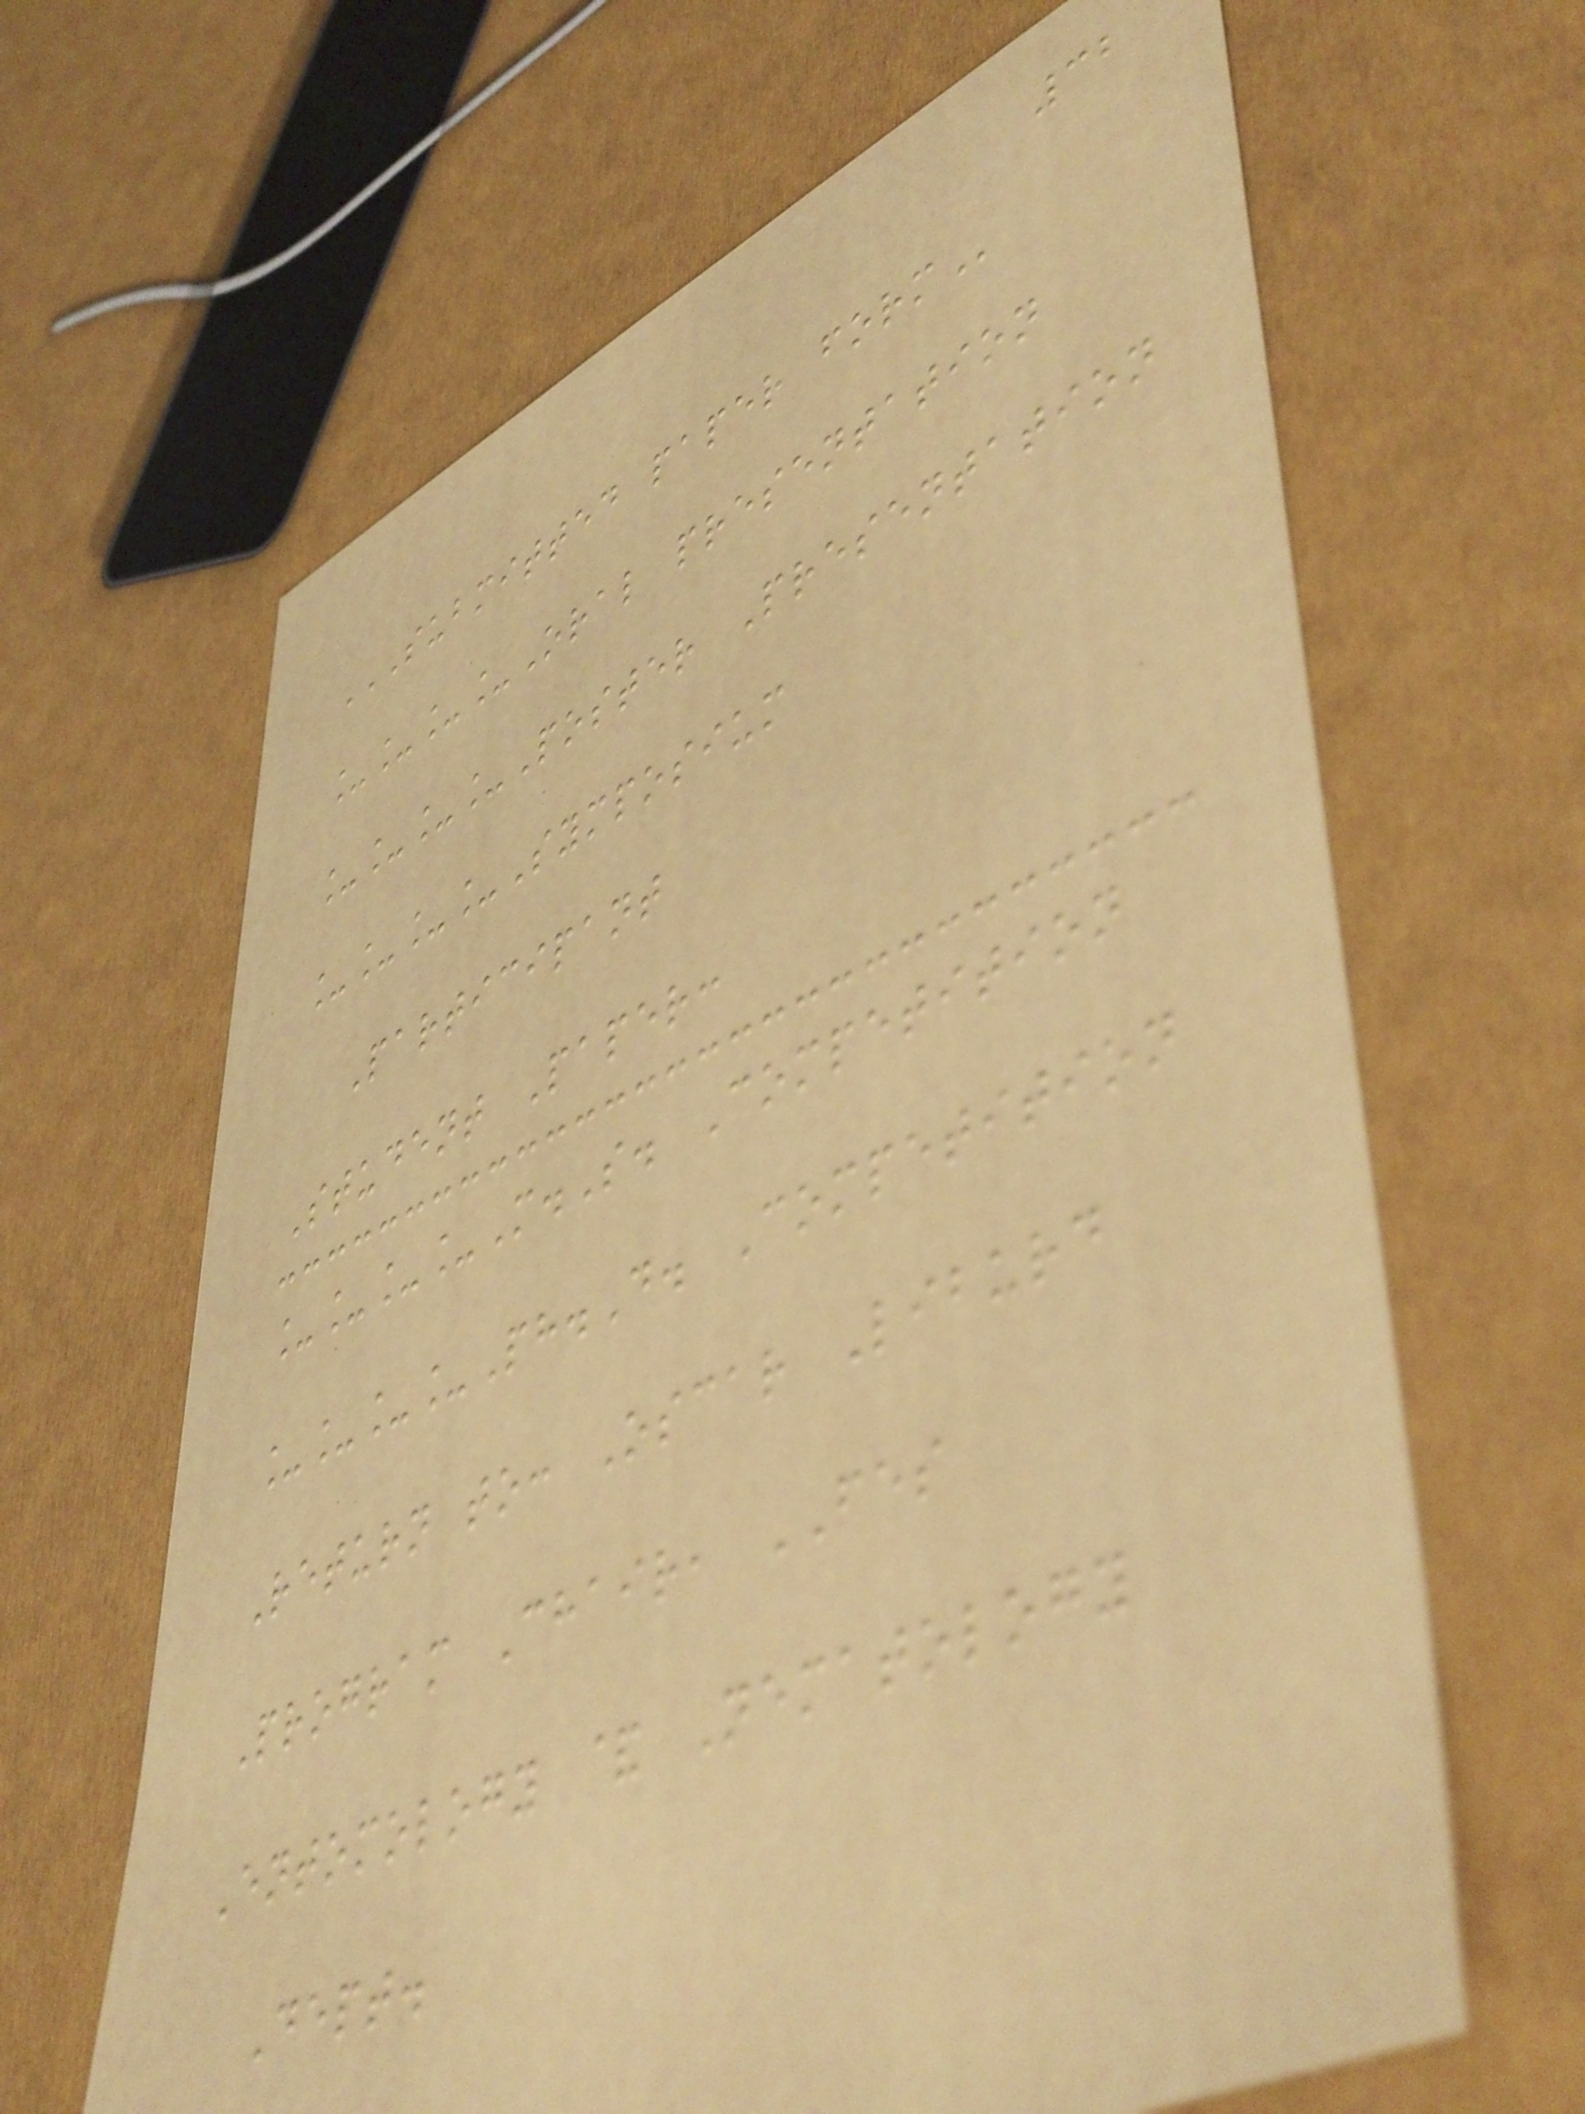32
SUBMITTED PAPER FORM
____Oral presentation
____Poster Presentation
____Symposium
Participant
Student Paper:
____M.S. Competition
____Ph.D. Competition
Return to: Oscar Liburd
Program Chair, FES
Entomology & Nematology
Dept.
